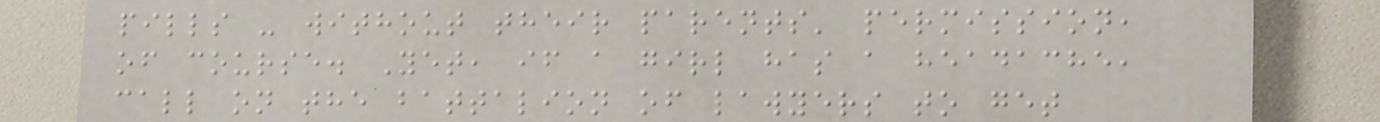pills - without their parents' permission,
of course. Yet, if a girl has a headache,
call on the battalion of lawyers to get
